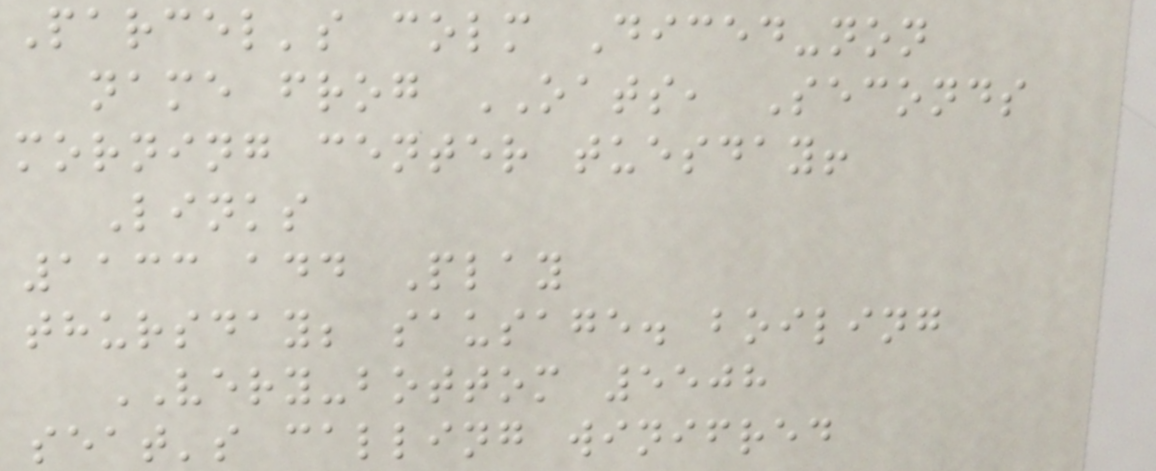Parcel's colm Diced-non
name frog OATS, Seconds
morning center tuesday!
Links
1133 add Play
thursday; sausage. boiling
VERY-bottom 5508
seat's calling winifred
